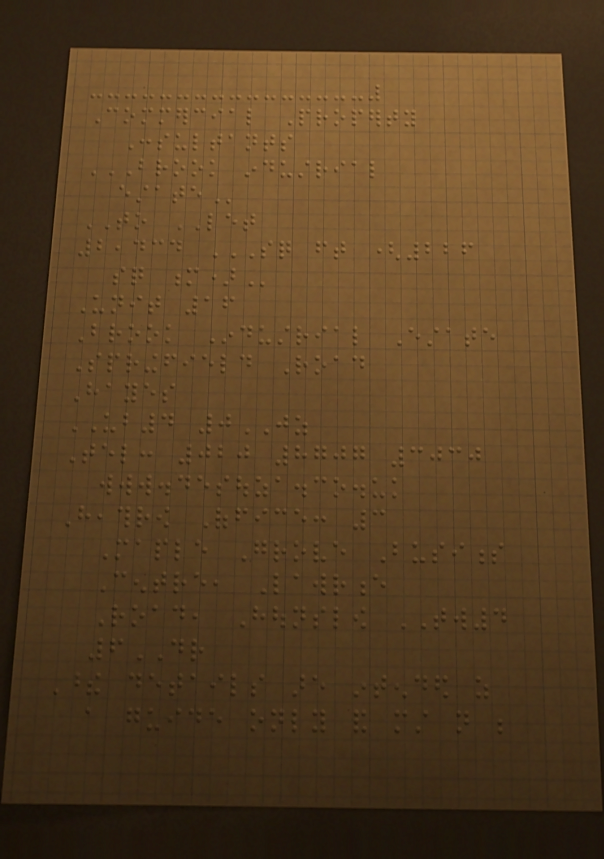Commercial Property
Consultants
BROOK INDUSTRIAL
ESTATE
TO LET
2,434 SQ FT (226
SQ M)
Unit 16
Brook Industrial Estate
Springfield Road
Hayes
UB4 0JZ
Tel: 020 8707 3030
www.desouza.co.uk
Heathrow Office: 3
Maple Grove Business
Centre, Lawrence
Road, Hounslow TW4
6DR
These details are intended as
a guide only and must not be
